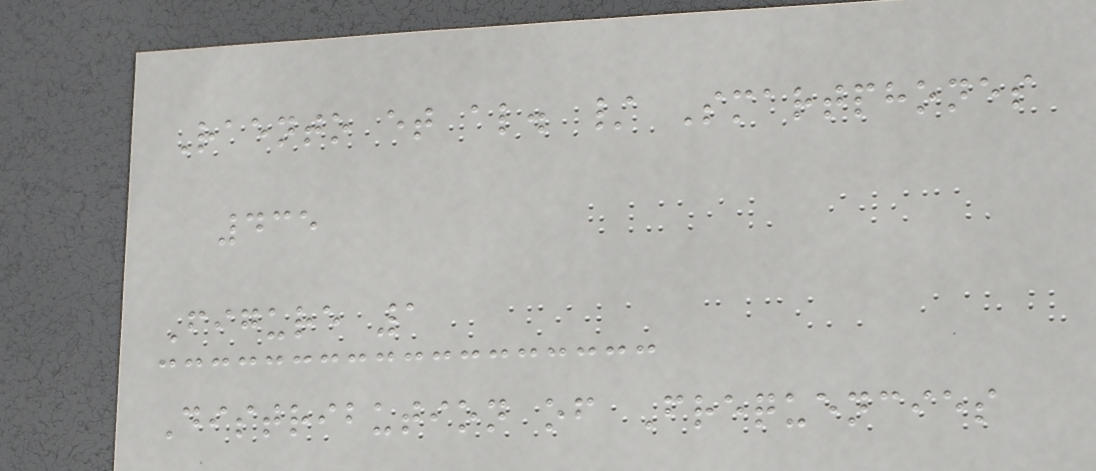Raento et al. / Smartphones
435
Figure 1
Distribution of Frequencies
